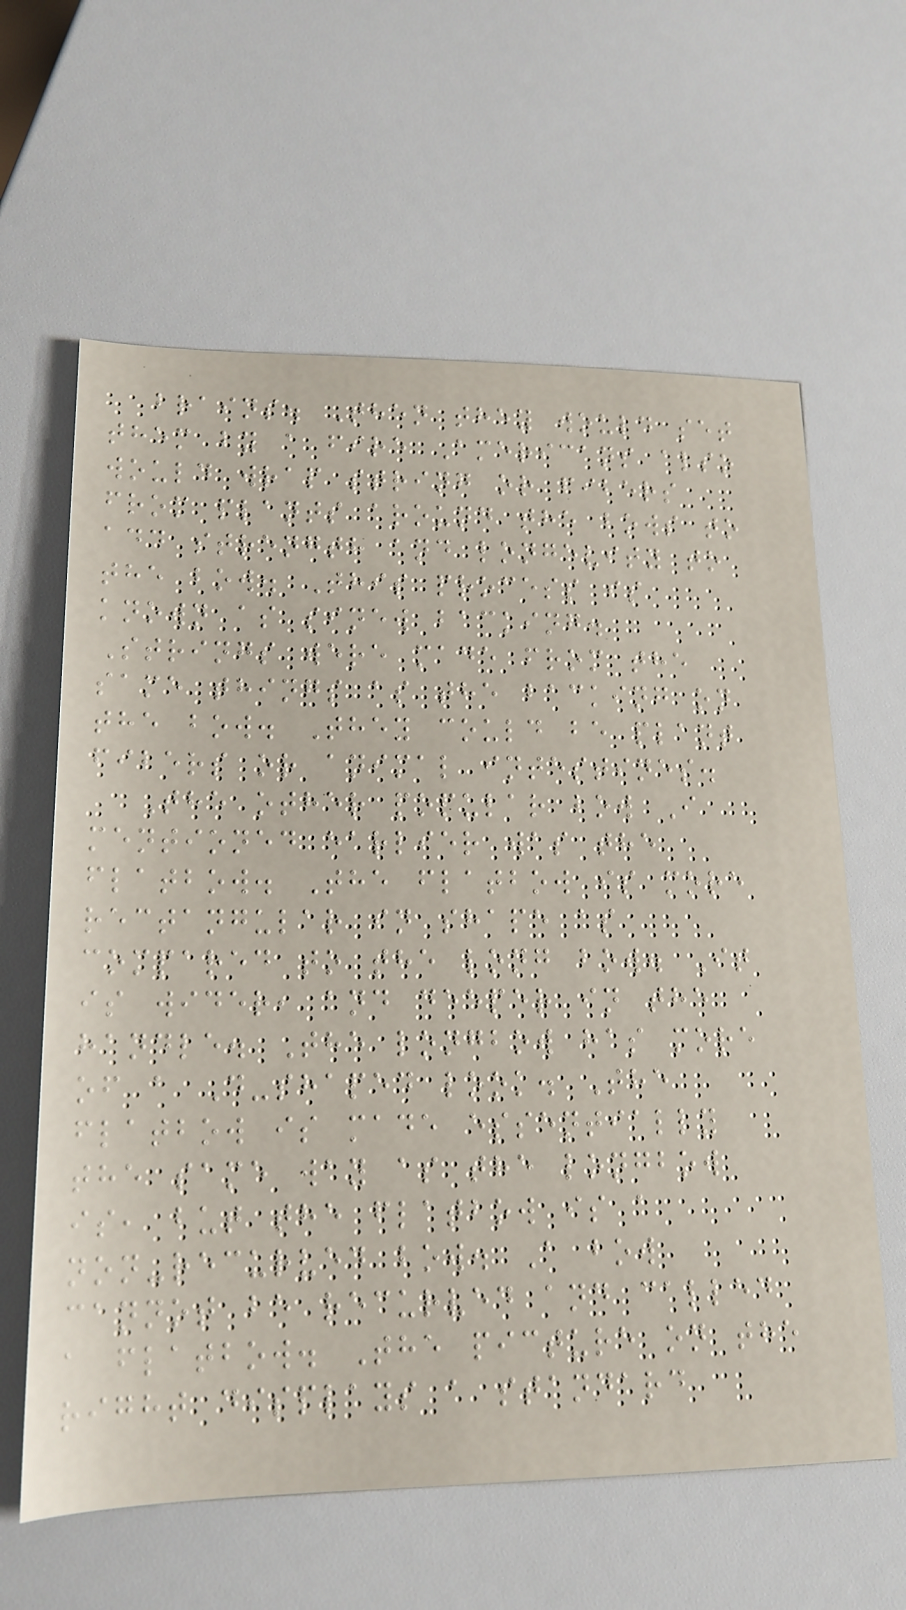brains. Then they would set
them by a fire Americans also
would wrap string or fibers
from plants around the bows to
add strength and longevity to
the bow. This process is
known as sinew backing.
Strings were made from the
same things as the backing on
the bow. They could be plant
fibers or animal intestines.
The other popular bow I
mentioned earlier was the
flatbow. The flatbow is more
rectangular in shape as
compared to the long bow. It
is wider, and deeper in the
handle. The longbow has more
of a D-shaped look. The
flatbow is made essentially
the same way as the longbow
is, but the flatbow is a
non-recurved bow. A bow
cannot be recurved and called
a flatbow. The picture on the
right displays a standard
